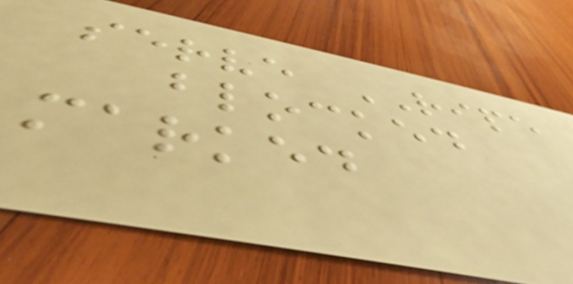serve RIPE
blocked
marked
